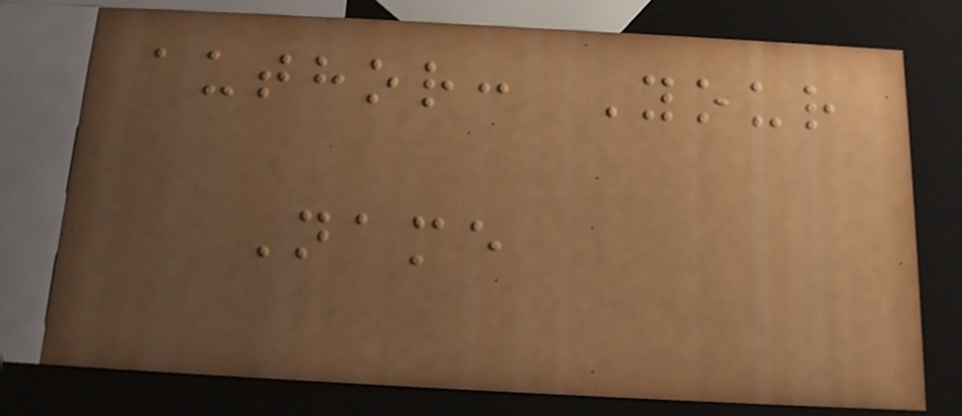author: Your
Name
